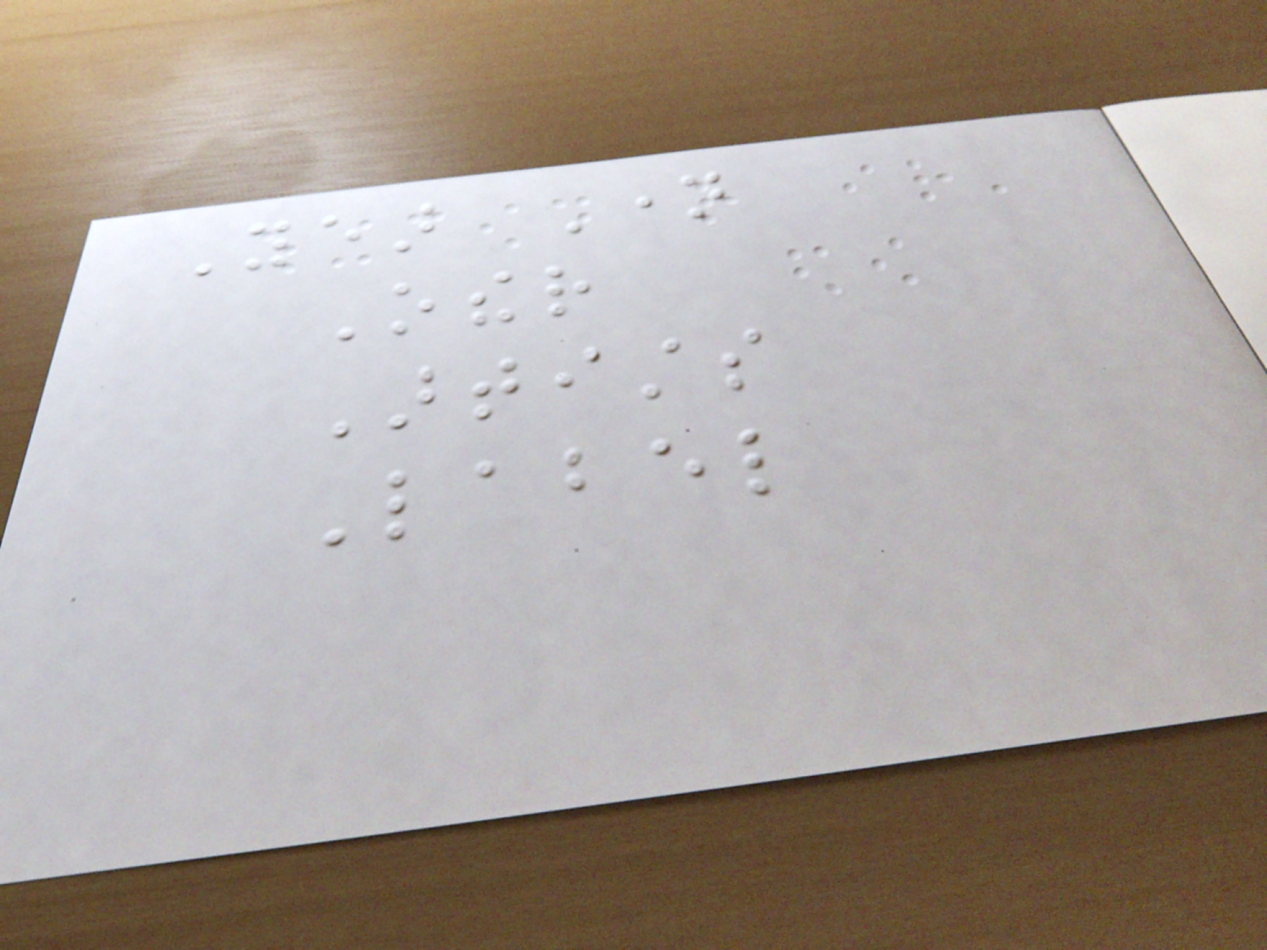Year Name
Other
Artists
Label
